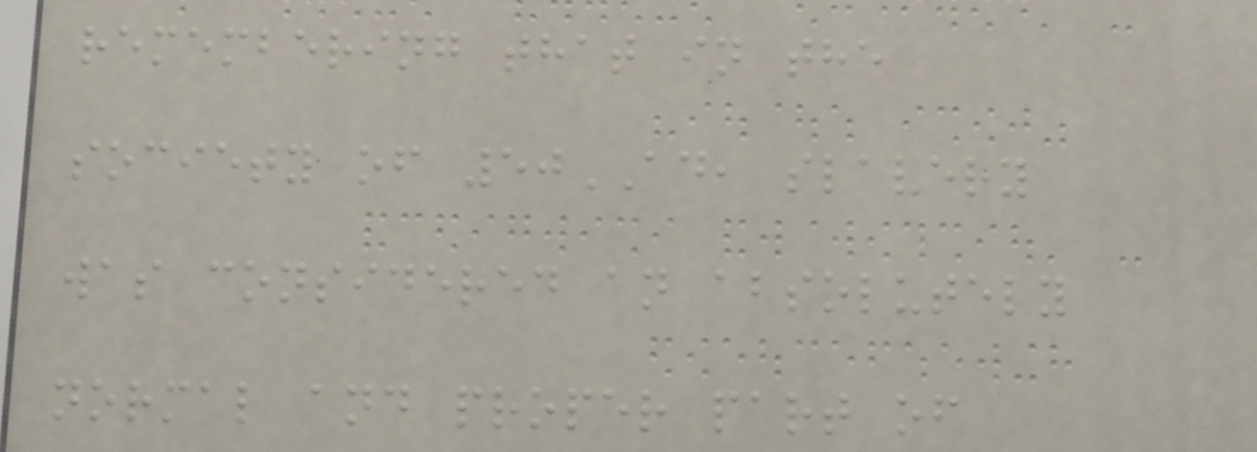remembering that in the
society of 50AD, slavery
was considered an absolutely
normal and proper part of
